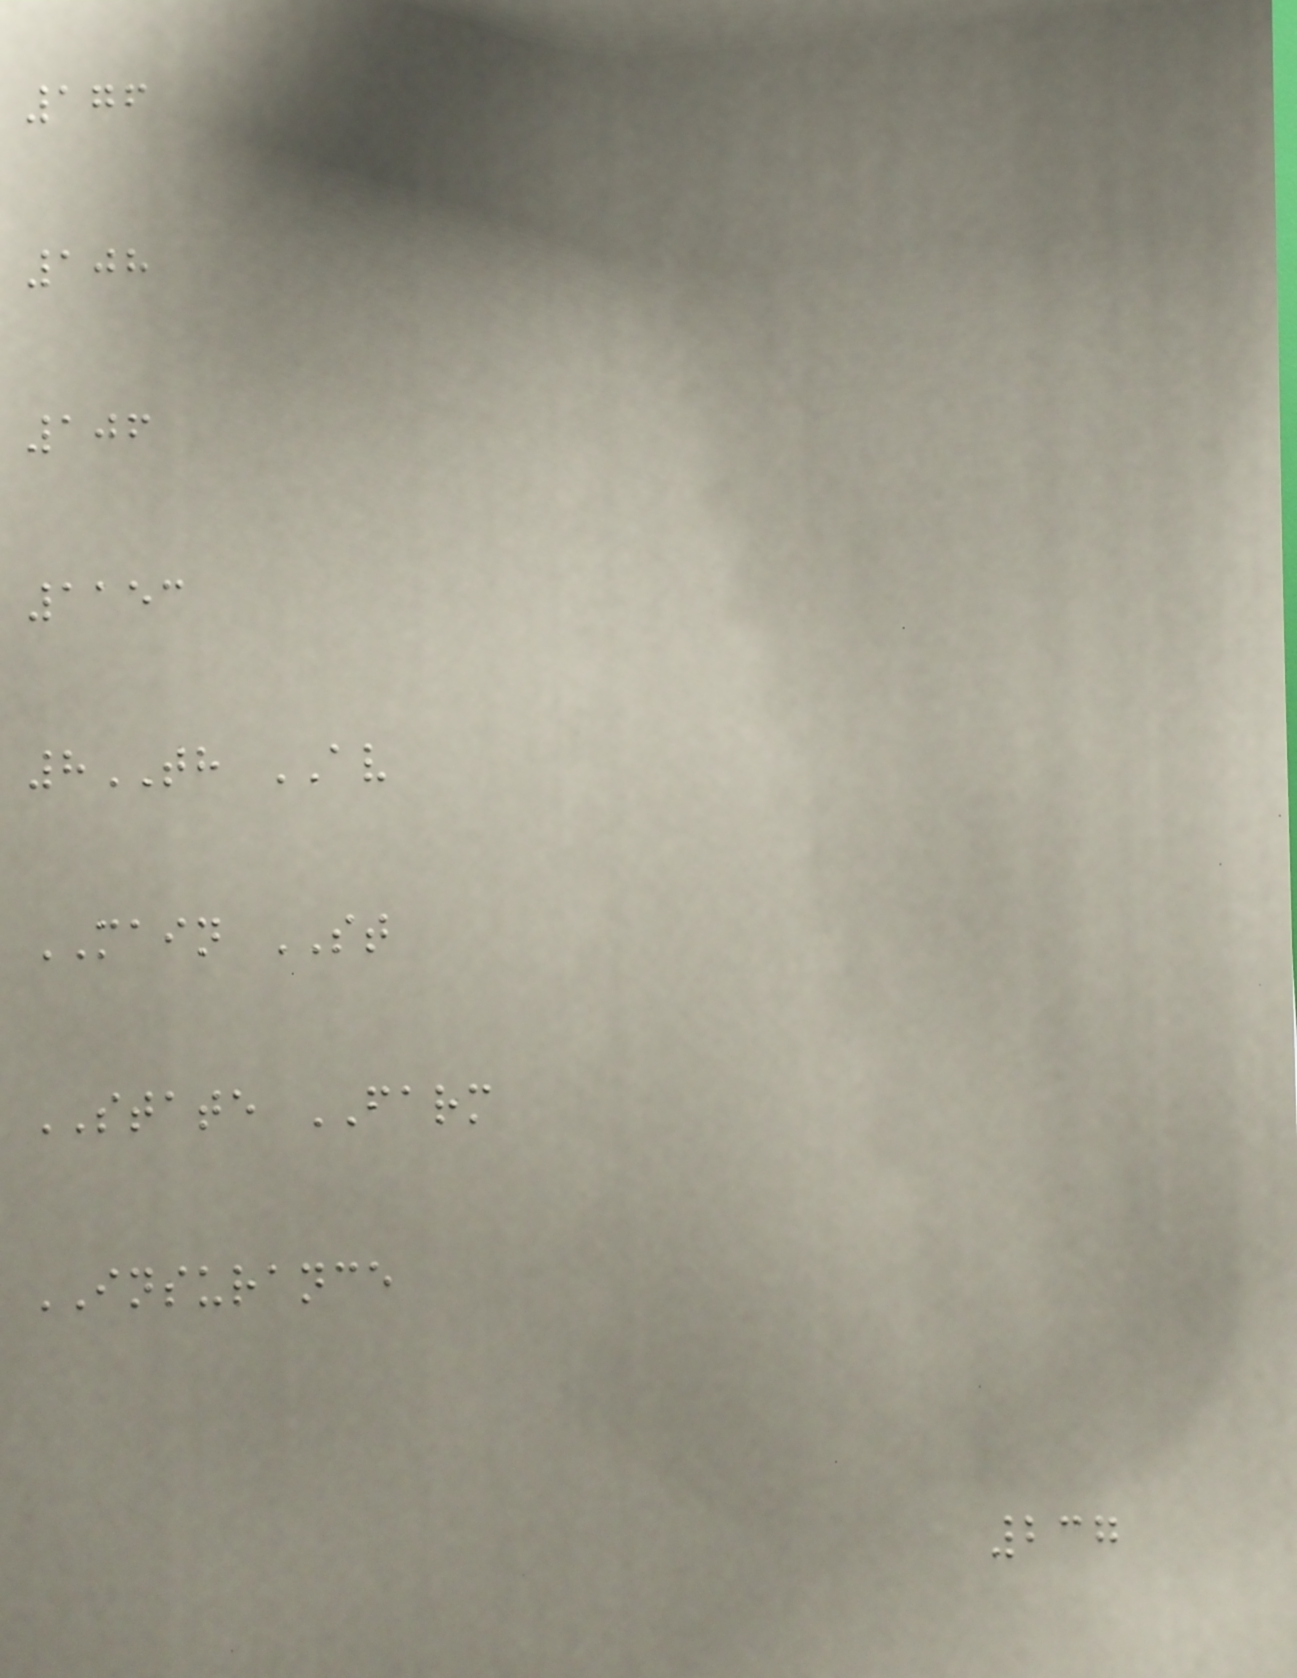176
108
106
1153
8TH AV
MAIN ST
STATE FARM
INSURANCE
237
